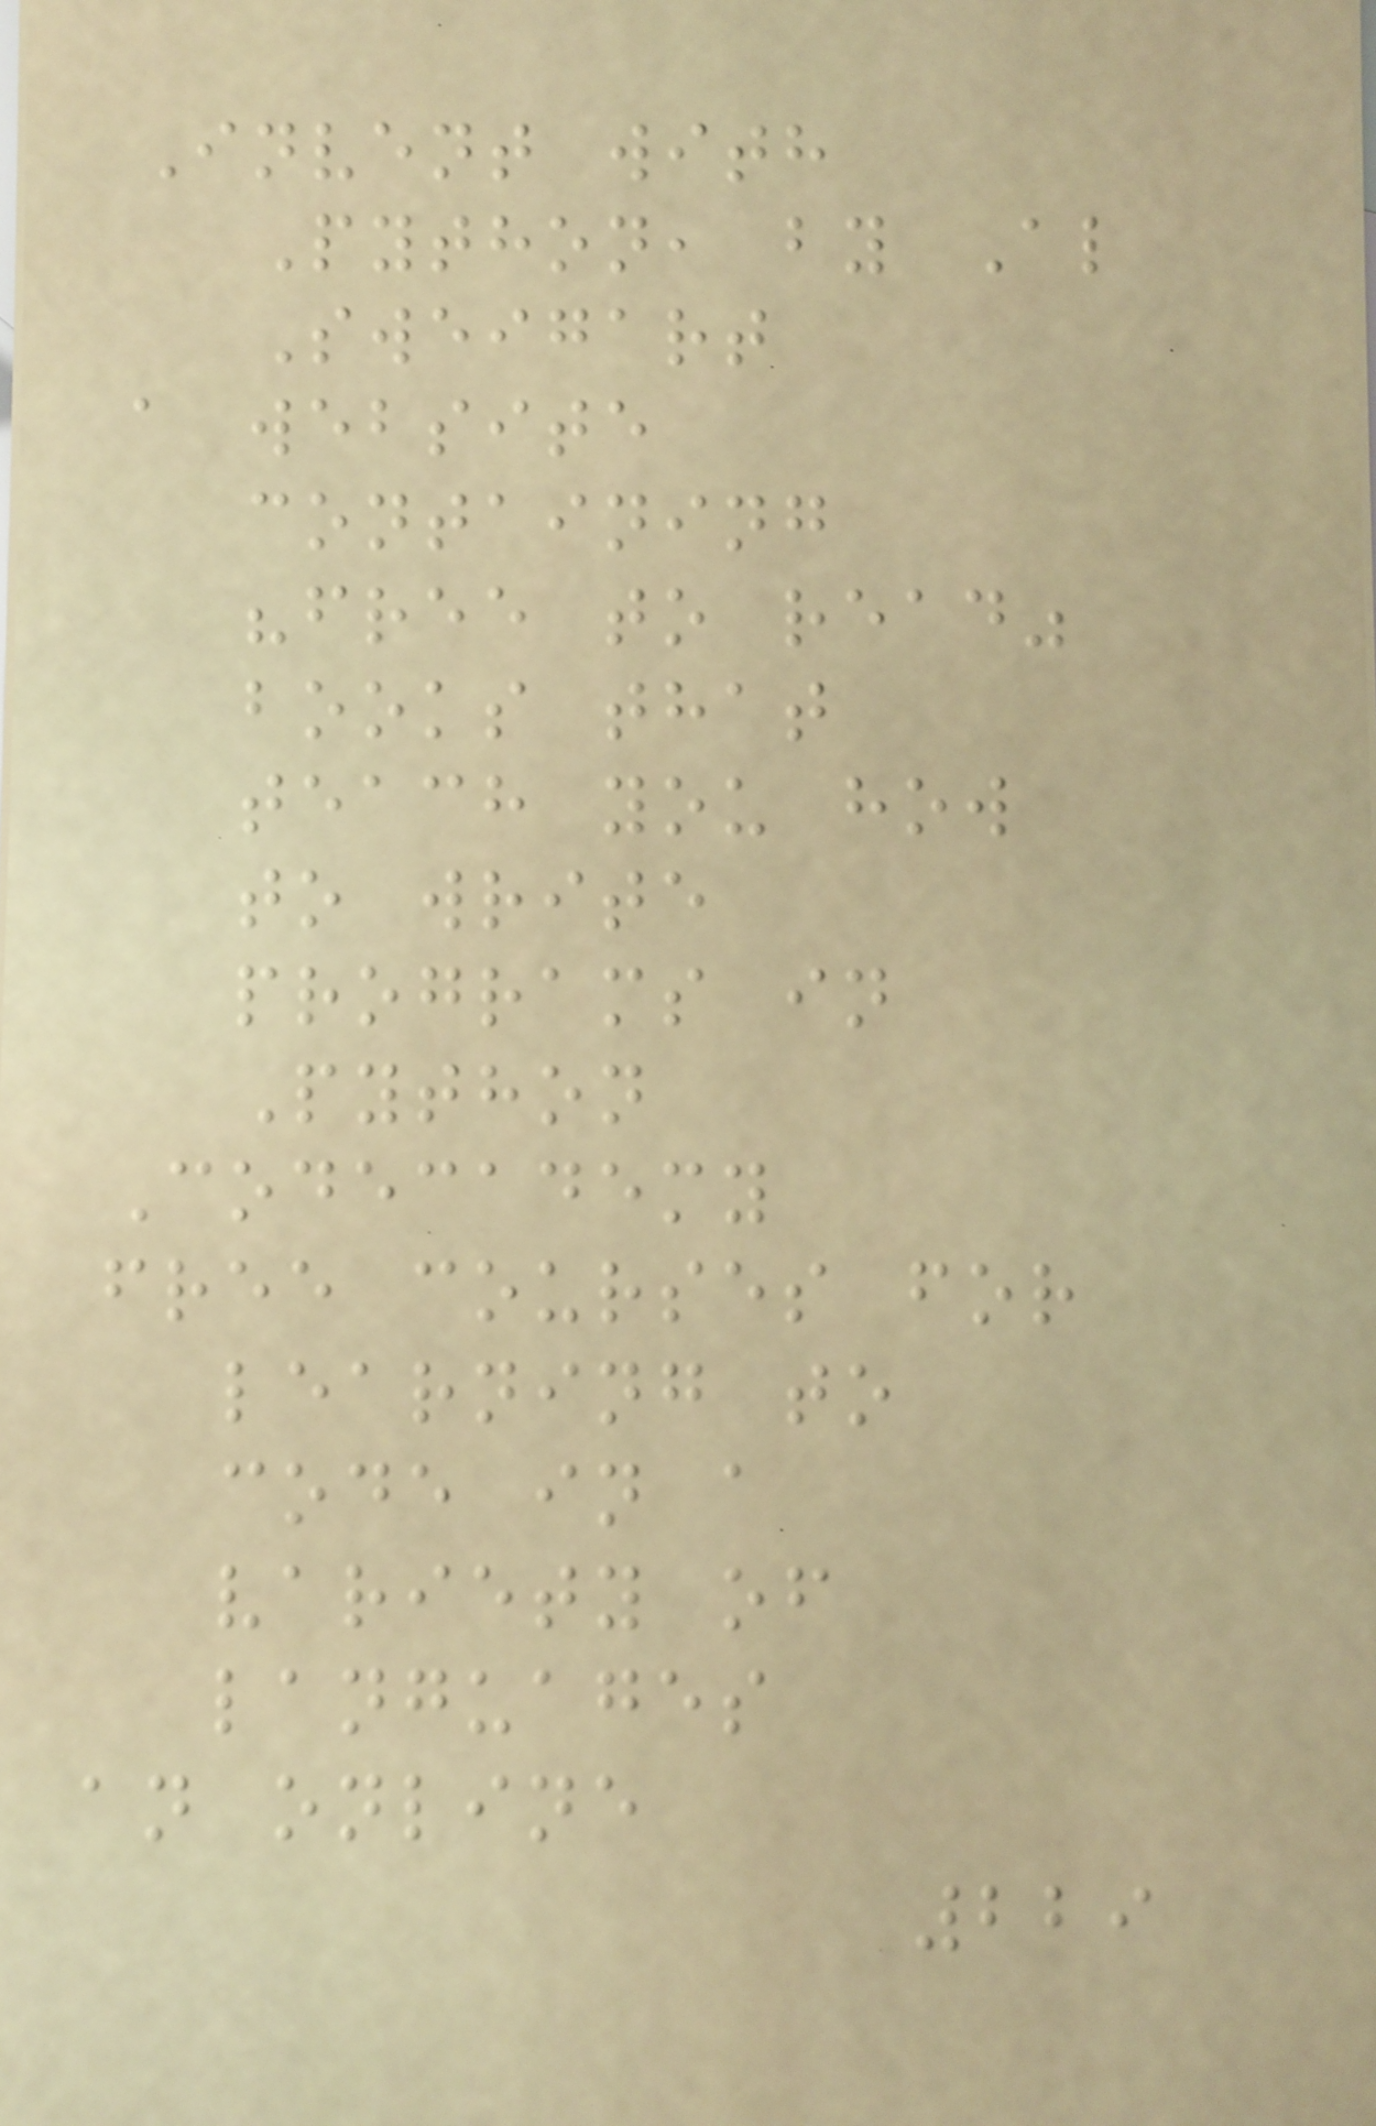Invent with
Python, by Al
Sweigart
a website
containing
"free to read"
books that
teach you how
to write
programs in
Python
Codecademy
free courses for
learning to
code in a
variety of
languages
an online
229
